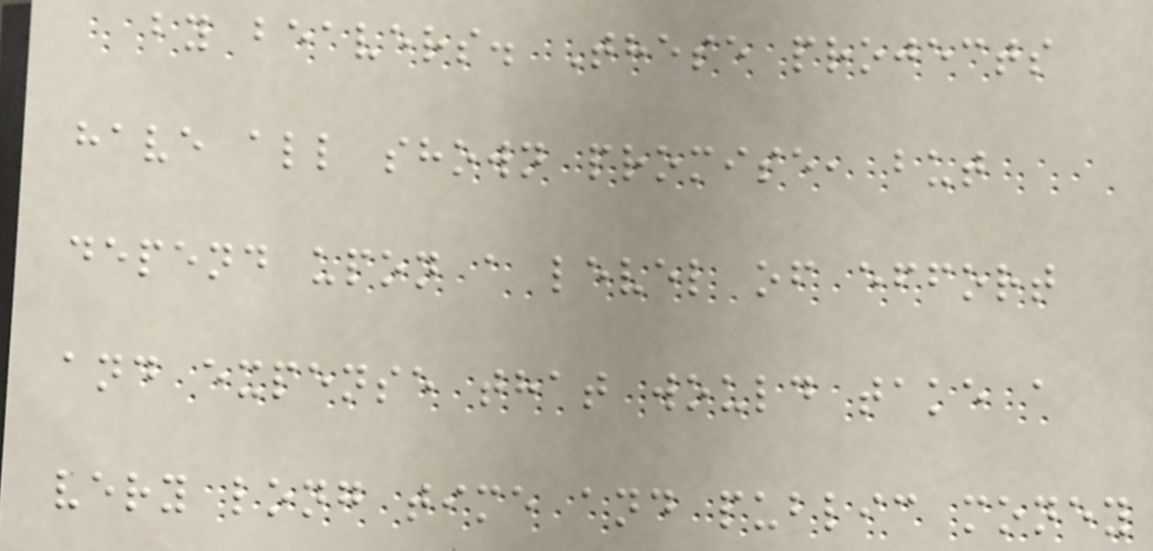by beavers. These projects
have all shown promise, but
depend upon a level of effort
and expense that would take a
very long time and public money
